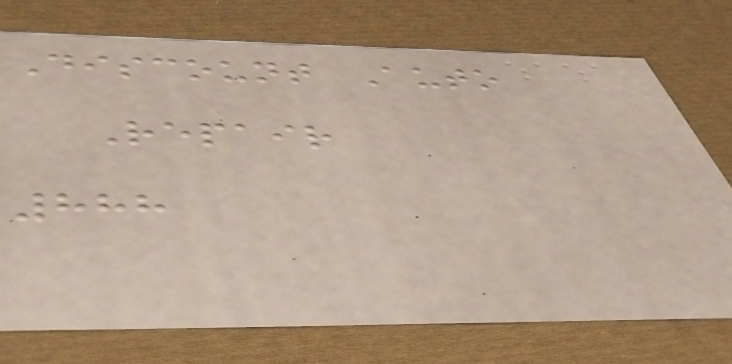Discount Auto
Repair
888
